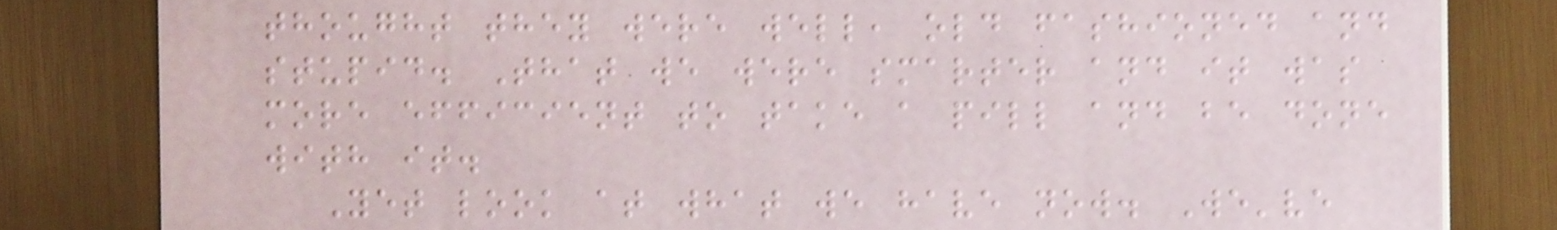thought they were well, old fashioned and
stupid. That we were smarter and it was
more efficient to take a pill and be done
with it.
Yet look at what we have now. We've
